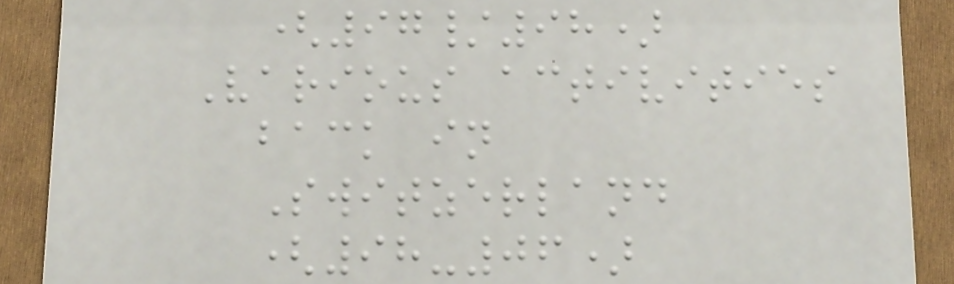(97/98)
Various activities
back in
Switzerland
(98-06)
